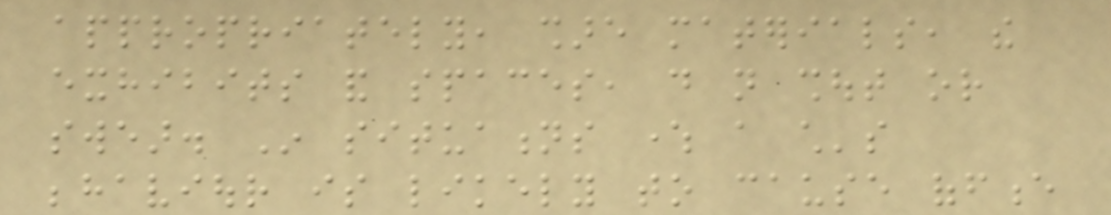appropriately, share materials, the
exhibits and spaces, do not shout or
swear. In situations where a child's
behaviour is likely to cause offence
